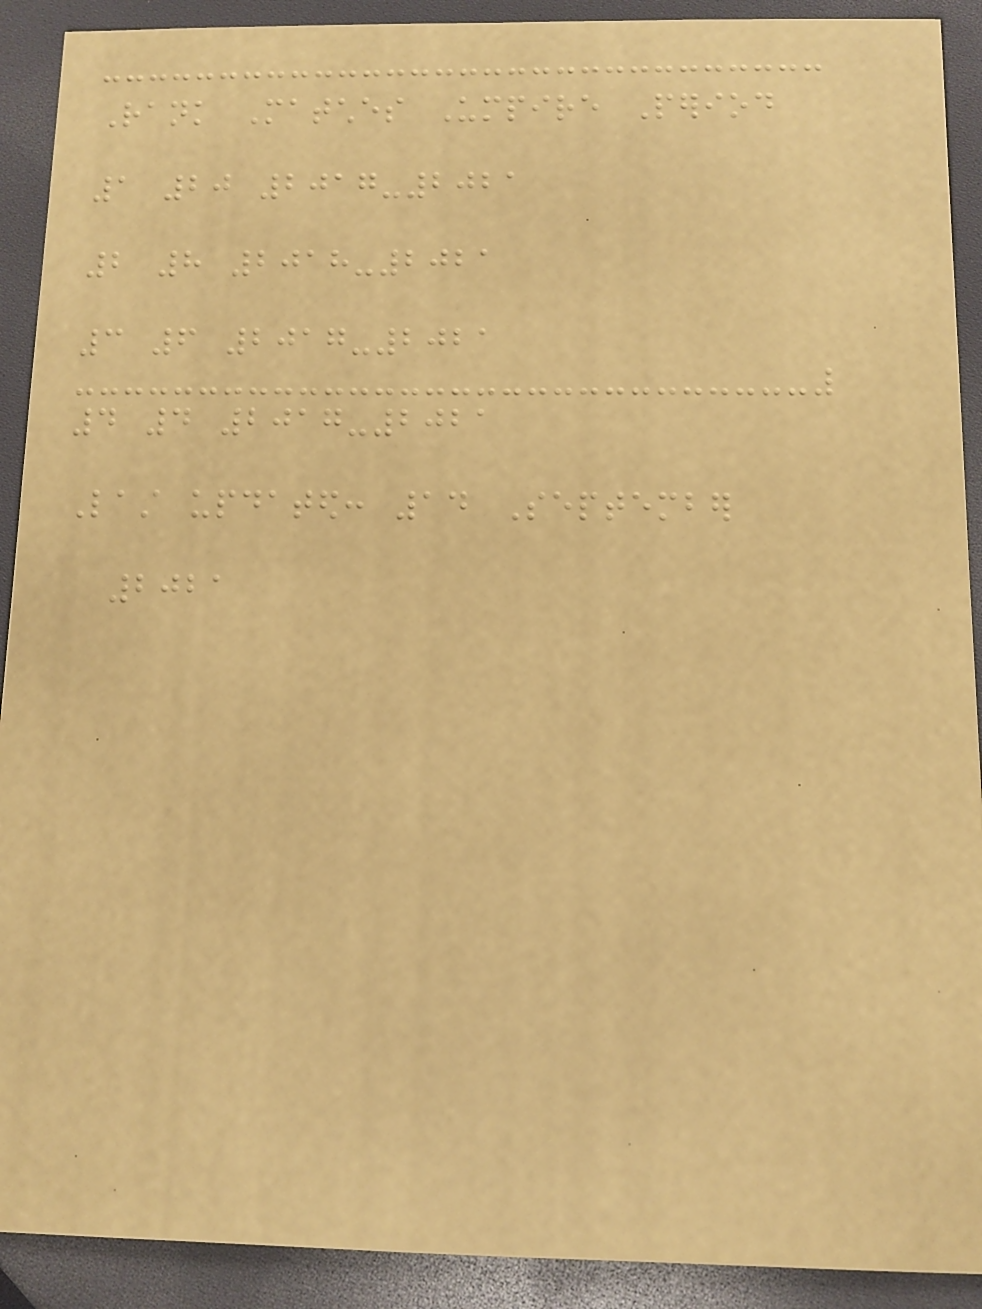Rank Matches Umpire Period
1 20 2017-2021
2 8 2018-2021
3 6 2017-2021
4 4 2017-2021
Last updated: 14 September
2021
